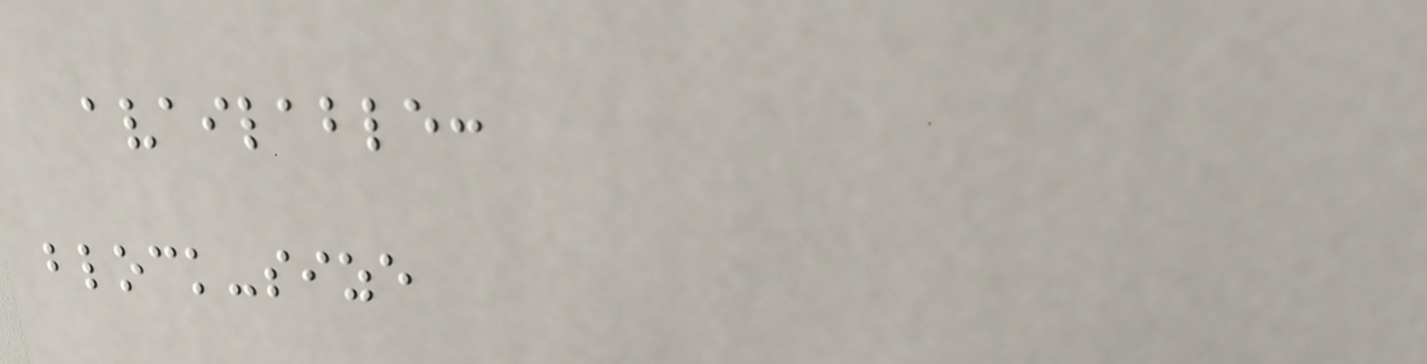available:
block-size
